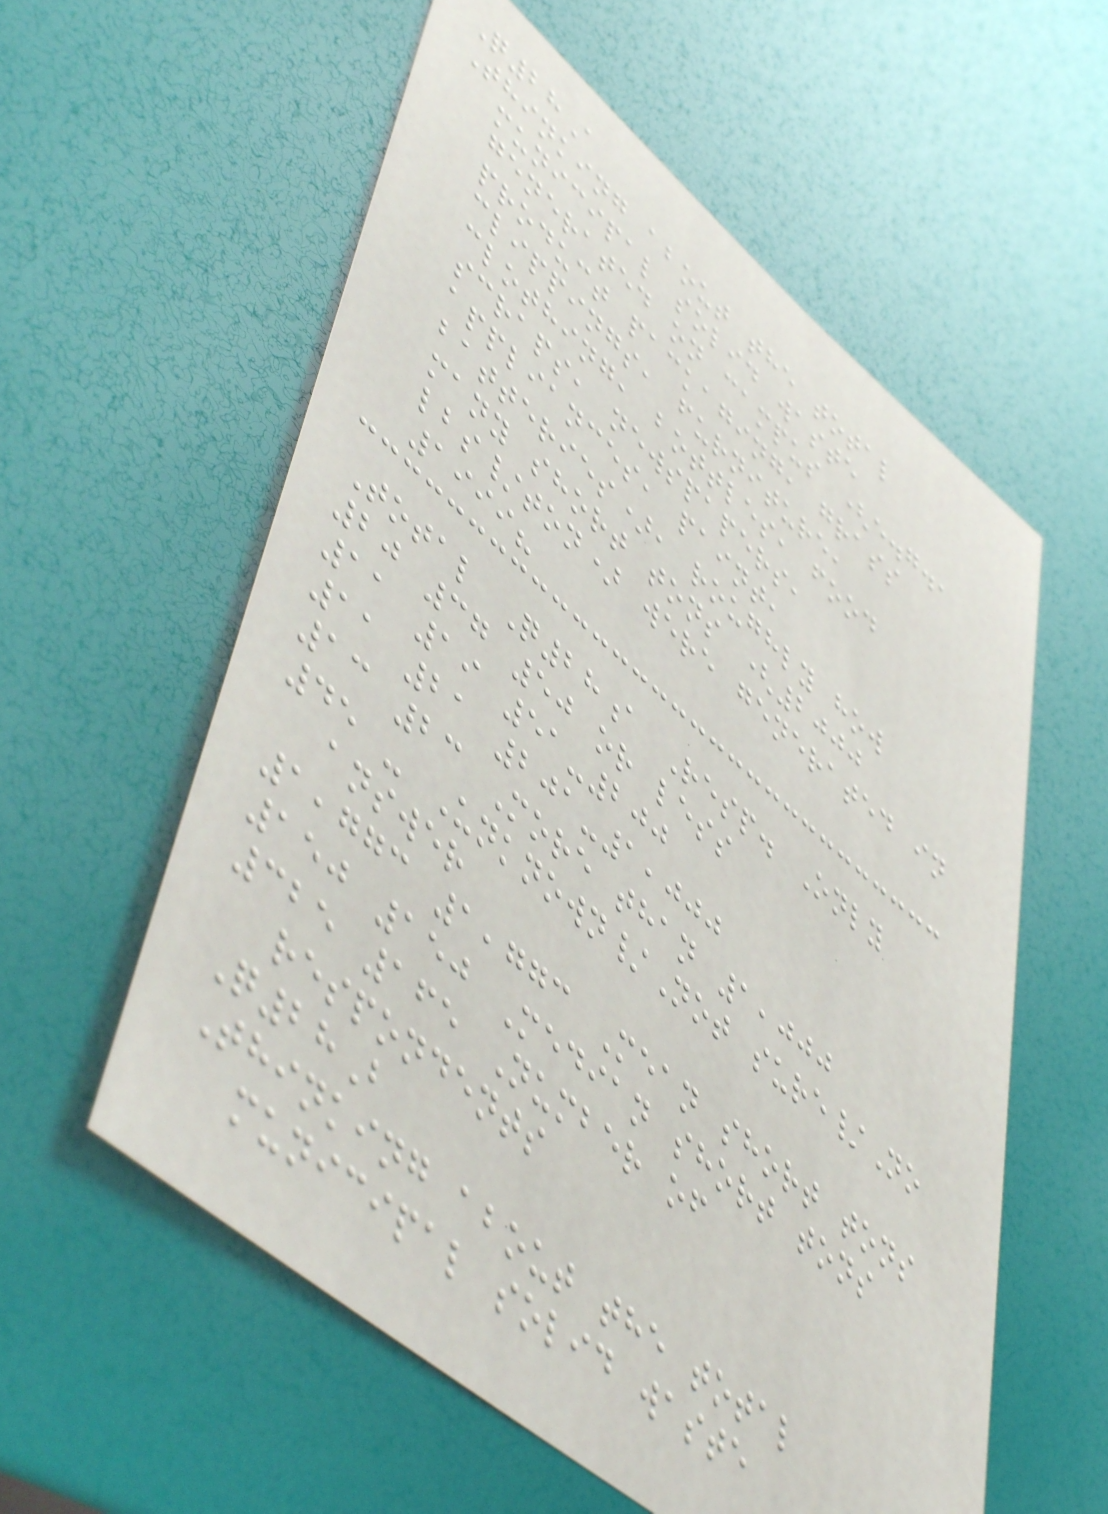Q28A
Thinking about the total
municipal solid waste
generated on campus (e.g.,
product packaging, grass
clippings, furniture,
clothing, bottles, food
scraps, newspapers,
appliances, paint,
batteries), roughly how
many short tons (2000
lbs/ton) were generated in
1999?
Total Q28a Resp. Only
20 37 50 or less
11 19 51-200
11 21 201-1,000
13 23 More than 1,000
45 - Unknown/Not sure/No
answer
1,773 1,773 Mean short tons
150 150 Median short tons
325 165 Number of
respondents
Q28B
Thinking about the total
municipal solid waste
